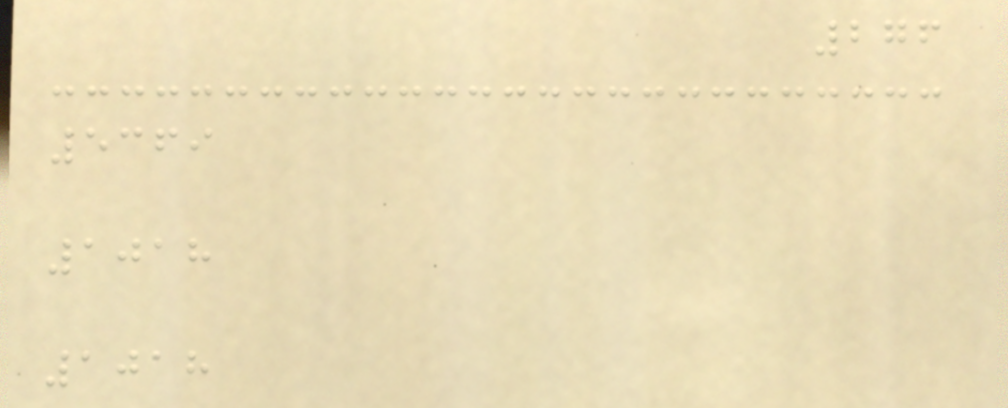276
5369
1018
1018
